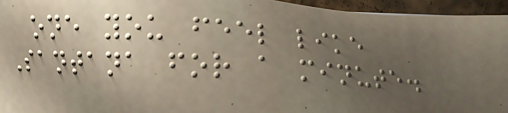one you feel like
Santana for a minute.
